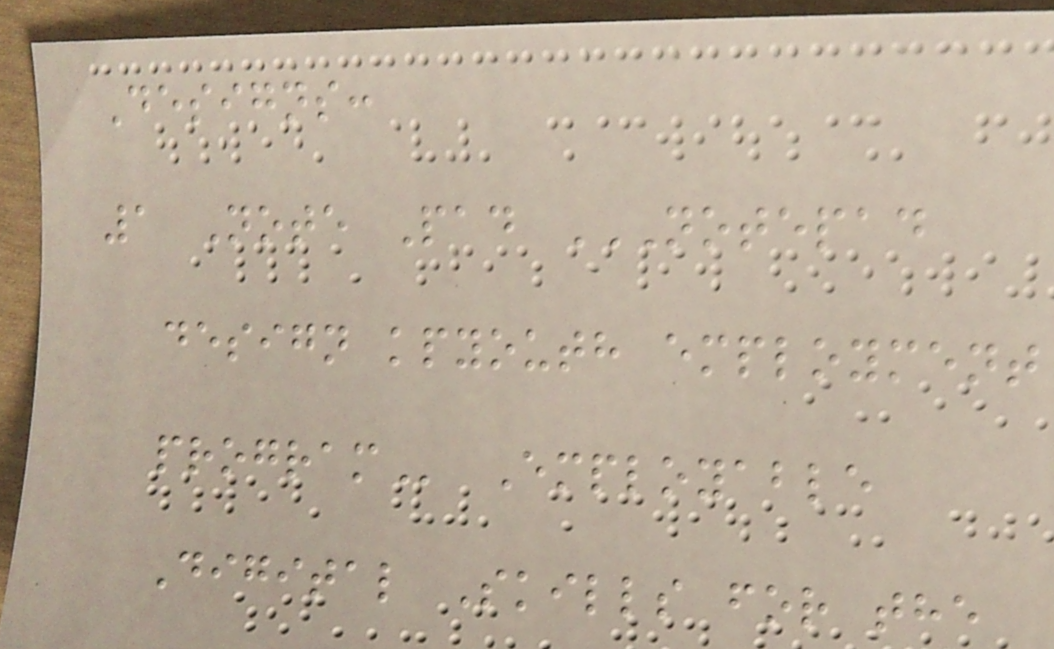Designs:
1 Note Pad NOTEPAD
DESIGN KPYOUTH EMPLOYMENT
PROGRAM Employable
Digital Skills for the
